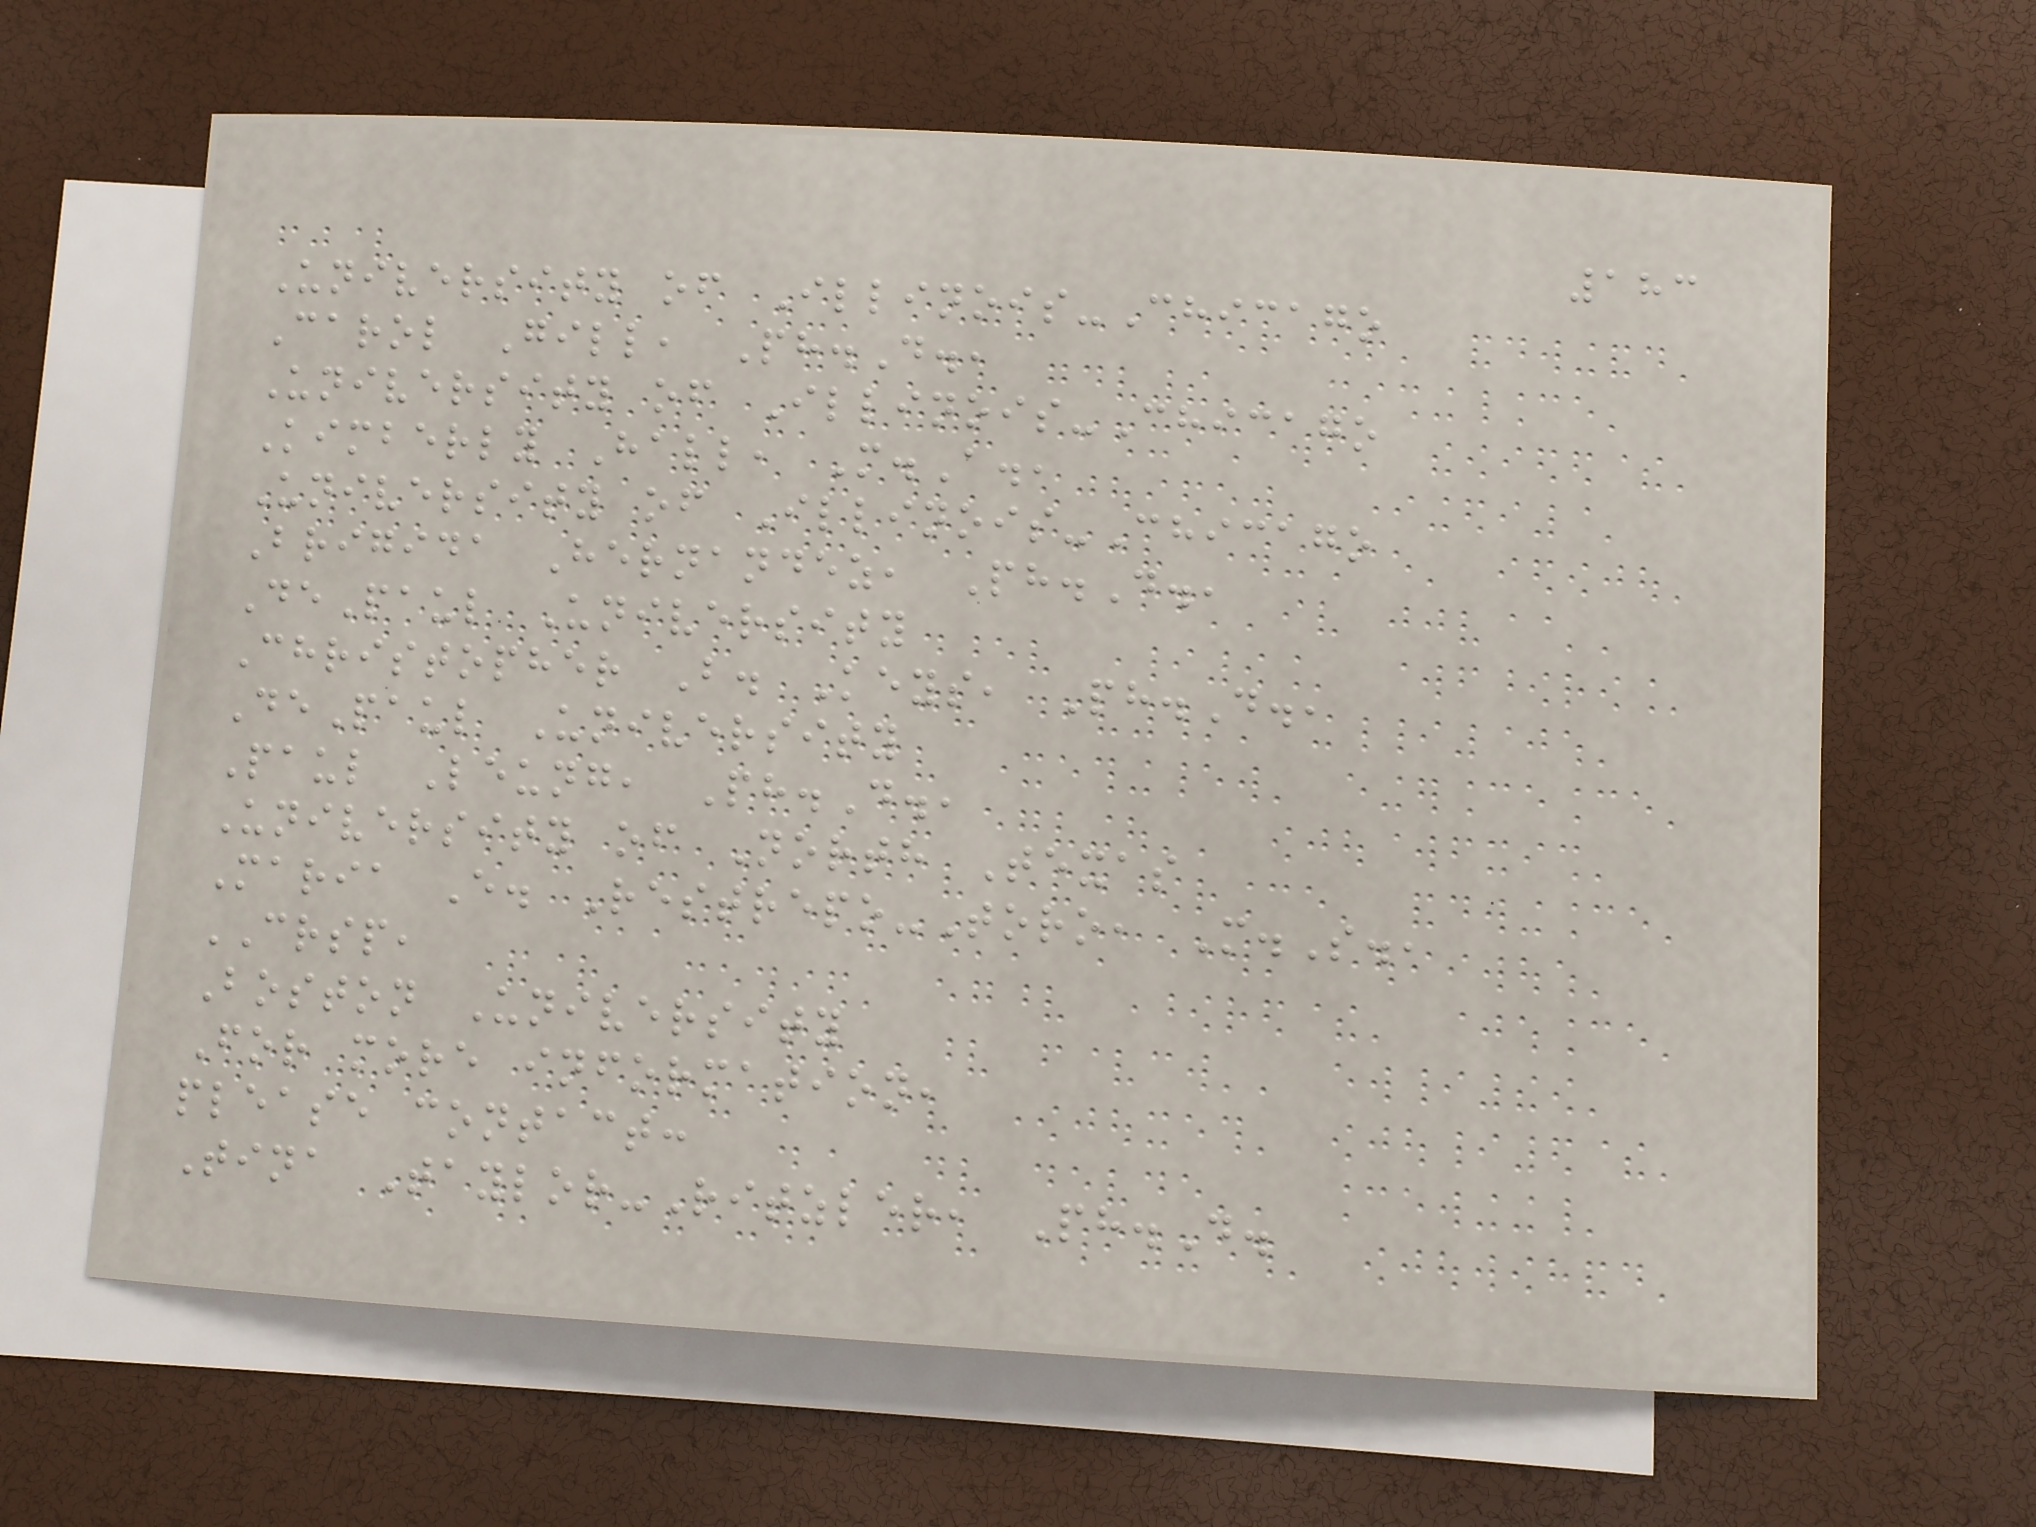183
University of Illinois-Chicago
Carol Gill, Ph.D.,
University of Illinois-Chicago
Kimberly Hall, M.A.,
University of Illinois-Chicago
Brigida Hernandez, Ph.D.,
DePaul University
Christopher B. Keys, Ph.D.,
DePaul University
Paul Leung, Ph.D.,
University of North Texas
Maria E. Restrepo-Toro, M.S.,
CRSP,
Boston University
For more information,
please contact:
Tina Taylor-Ritzler, Ph.D.
